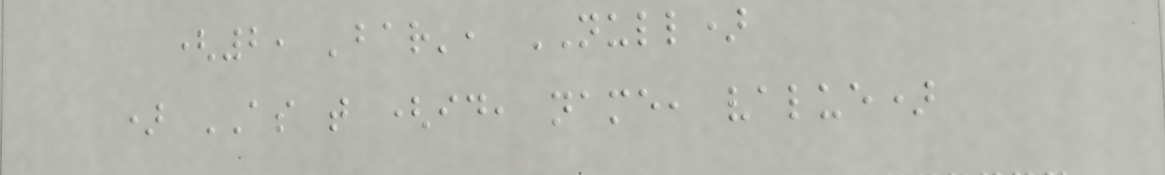(2, 'bar', NULL)
) AS t (id, name, value)
